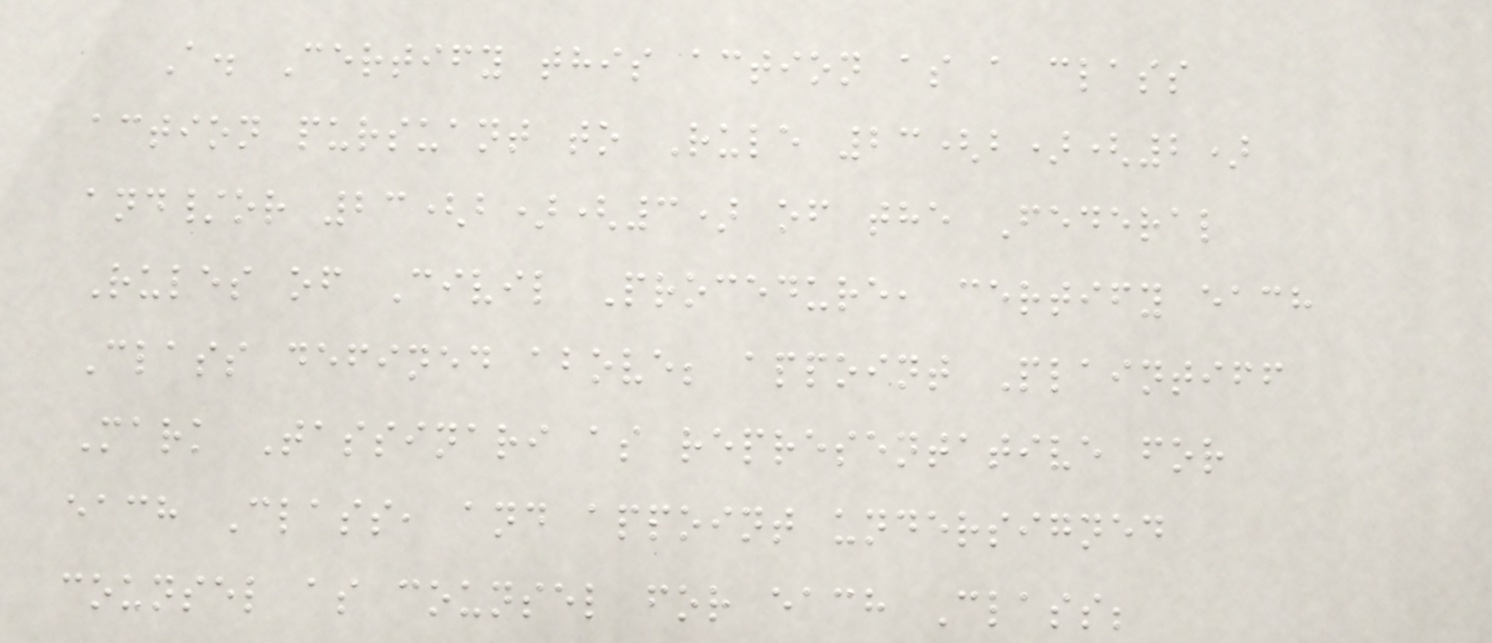A. Certify this action as a class
action pursuant to Rule 23(b)(2)
and/or 23(b)(3) of the Federal
Rules of Civil Procedure, certify each
Class defined above; appoint Plaintiff
Mark Tassinari as representative for
each Class, and appoint undersigned
counsel as counsel for each Class;
